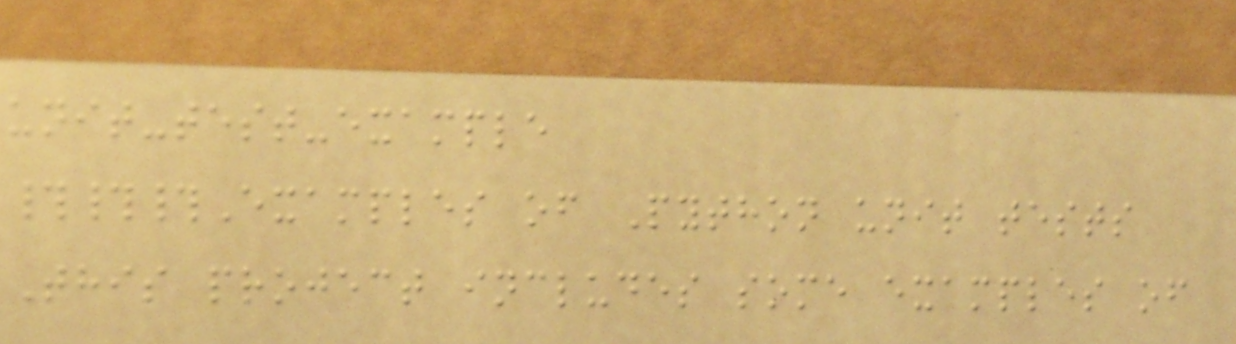unit-test-example
###Examples of Python unit tests
This project includes some examples of
